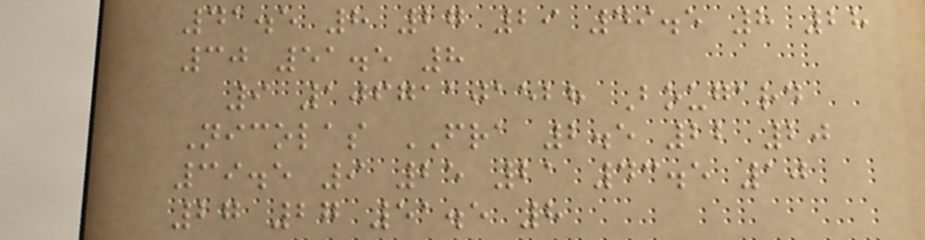41.5 8 27 29 49.5 8 28
30 51.5 8
9 10671101528 Bougard
Nicolas FRA 2.5 22 20
39.5 9 25 21 43.5 10
27 27 51.5 8
